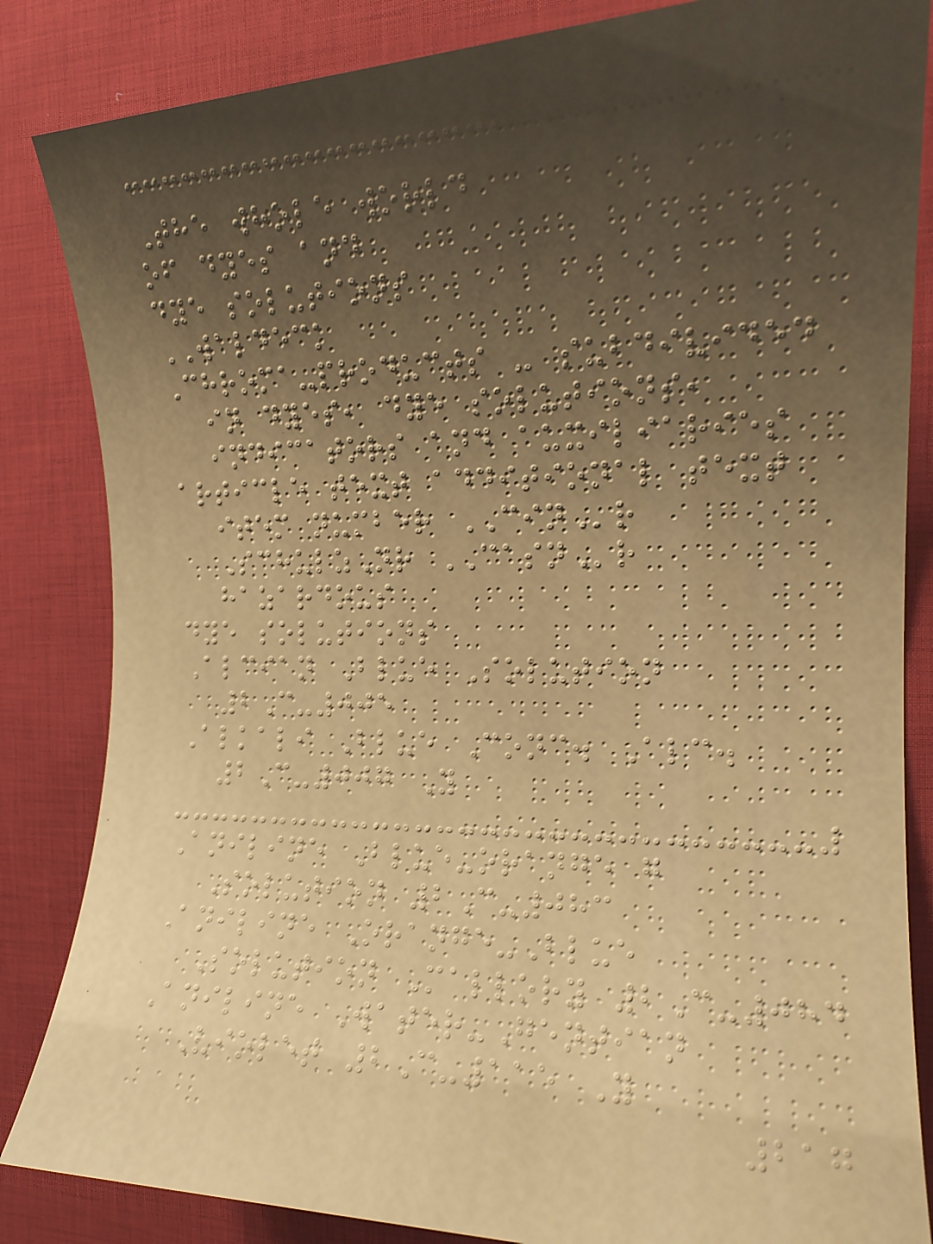The whole world
of dyes and
dye solutions
WALDECK
Chroma-products - subdivided
in dyes, dye solutions,
indicators and auxiliaries
article text additional text
item number CINr
SchulzNr CASNr
hazardous
dye solutions
Alcian Blue Solution
2C-005
Alkali Blue Conc. Alc.
2C-007 Y
Aniline Blue-orange g
Solution 2C-083
Aniline Orange-Blue
Solution Mallory 2C-084
Aniline Water-Gentian
Violet 2C-115 Y
217
